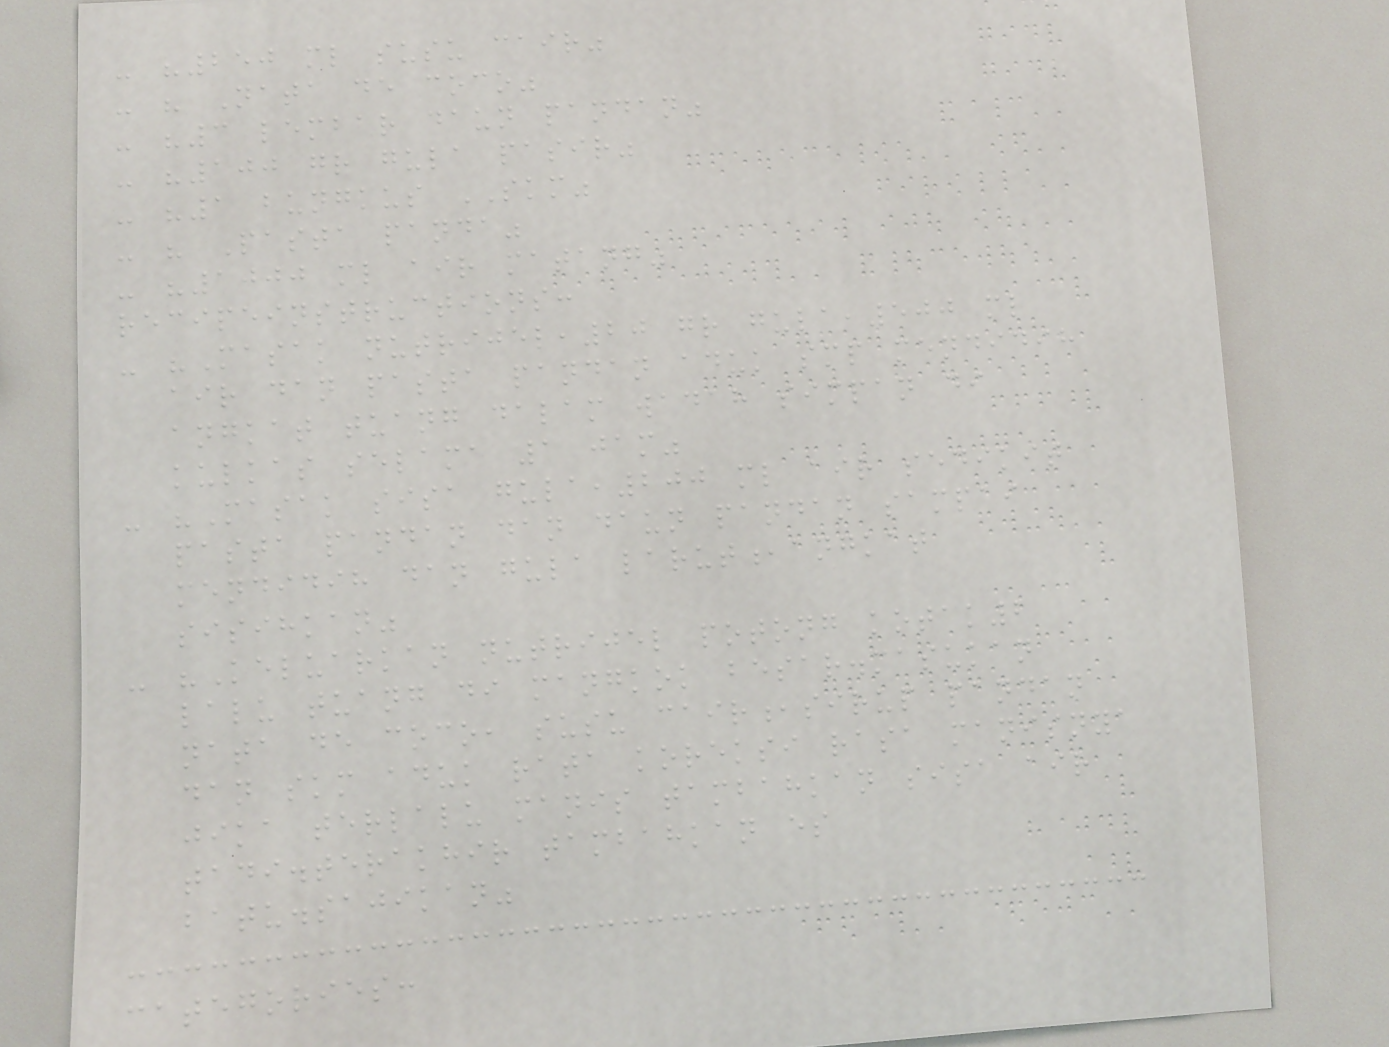- "250 ml susu cair"
- " Nata de coco"
- "3 lembar daun pandan"
- "100 gr gula pasir"
- "1 bungkus SKM"
- " Pasta panda"
- "1000 ml air matang"
recipeinstructions:
- "Masak nutrijel,20 gr gula,500 ml
air dan pasta pandan aduk smp mendidih
angkat tuang dalam wadah simpan di
kulkas selama 1 jam"
- "Masak sisa gula,200 ml air sedikit
pasta pandan dan daun pandan sampai
mendidih dan gula larut,angkat
sisihkan"
- "Keluarkan nutrijel potong kotak2
lalu tuang di mangkok besar.masukan
nata de coco, susu cair,sirup pandan
dan skm aduk rata koreksi rasa manisnya
jika terlalu manis tambahkan sisa air
tadi.terakhir tambahkan es
batu.sajikan"
categories:
